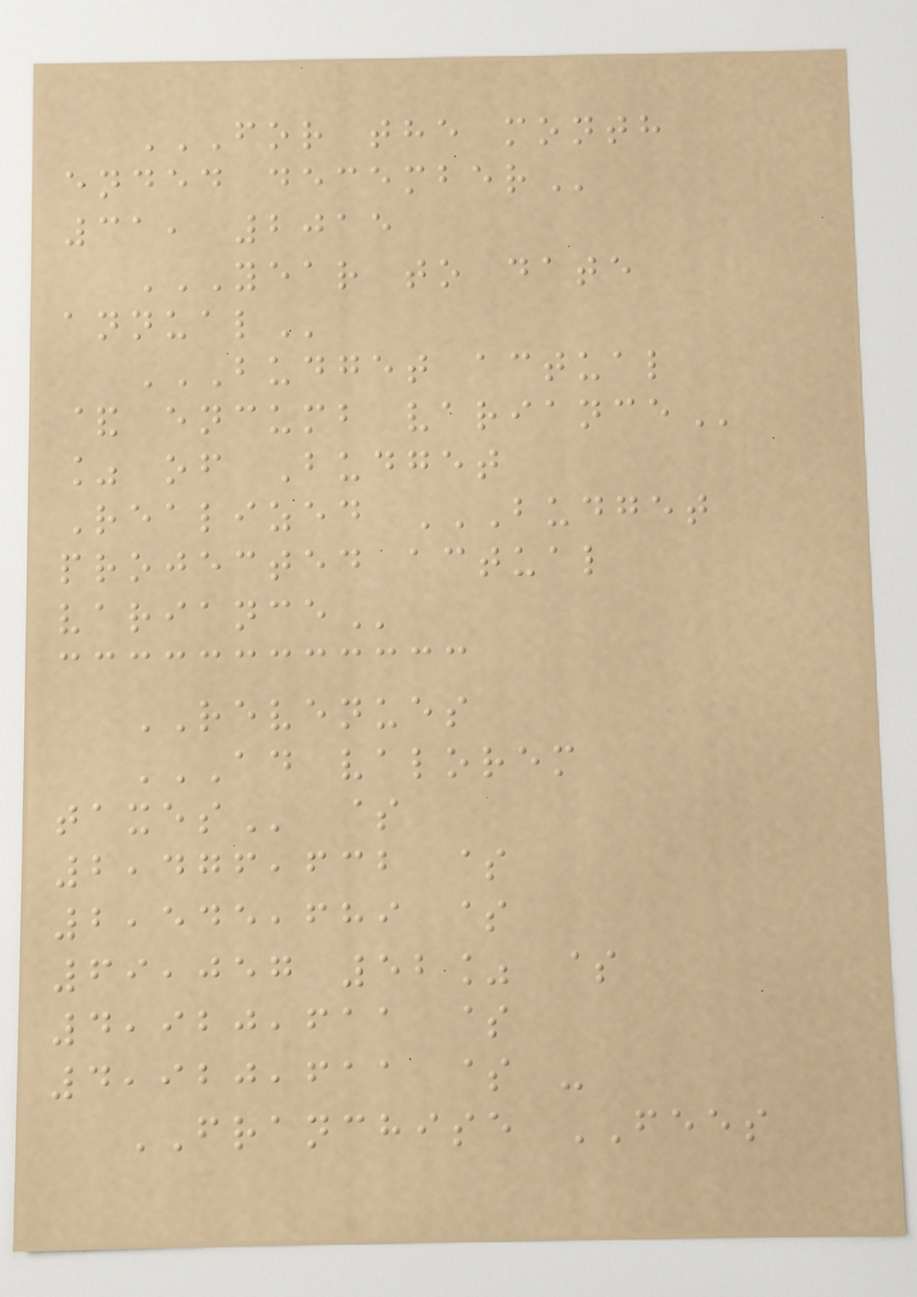FOR THE MONTH
ENDED DECEMBER
31, 2015
YEAR TO DATE
ANNUAL
BUDGET ACTUAL
& ENCUMB VARIANCE
% of Budget
Realized BUDGET
PROJECTED ACTUAL
VARIANCE
REVENUES
AD VALOREM
TAXES $
2,476,632 $
2,545,689 $
69,057 52% $
4,920,611 $
4,920,611 $ -
FRANCHISE FEES
